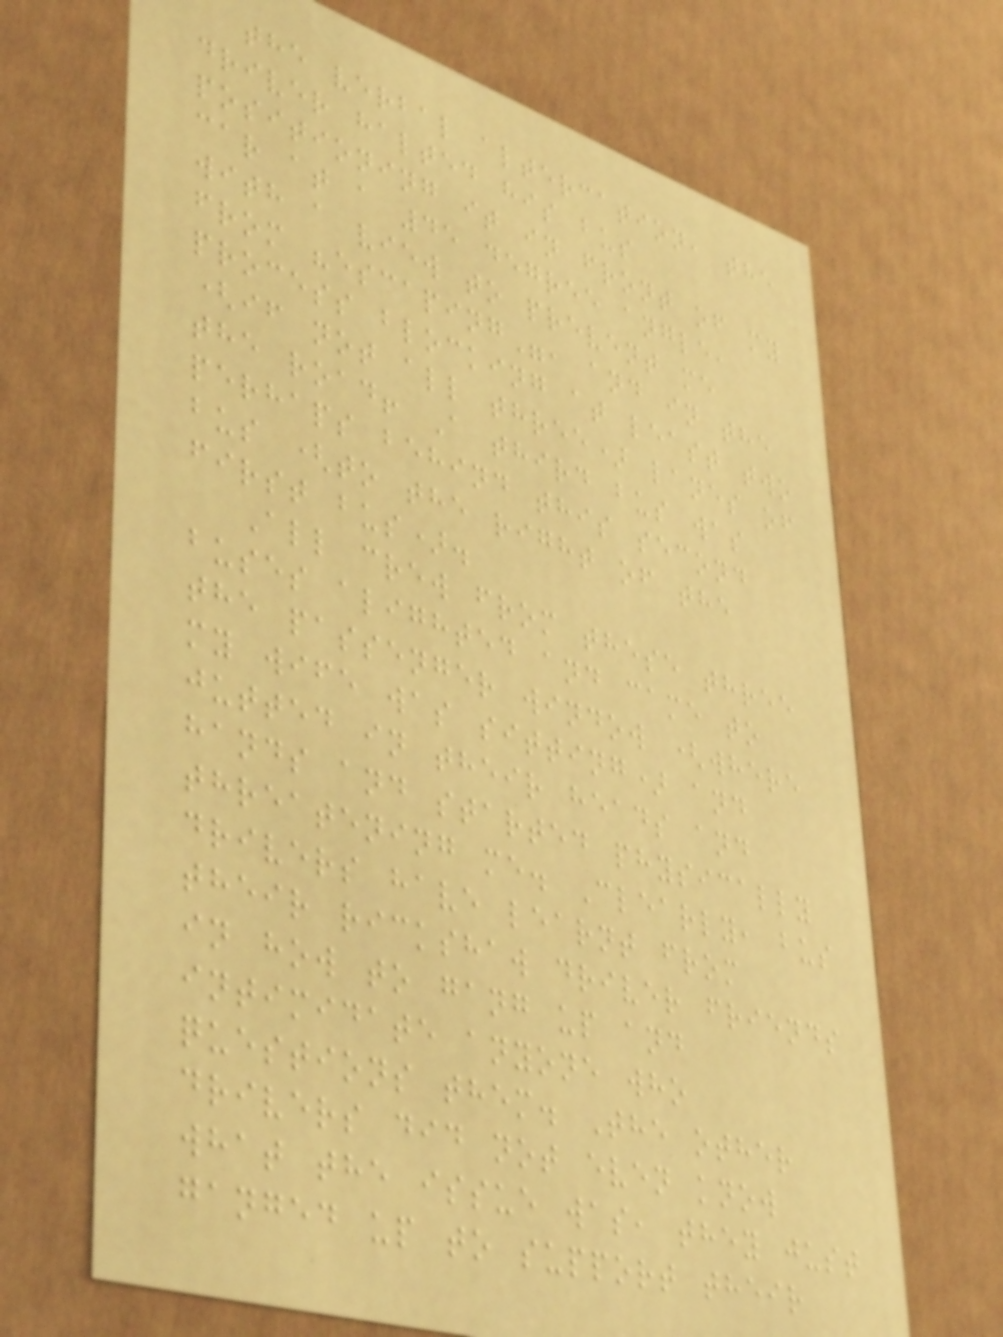the verbal altercation, the
driver halted his bus
positioning it in front of my
car at a 45 degree angle,
with a view to prevent me
from "escaping", and in the
process blocking at least two
(if not all three) lanes of
the road! A third bus was
perhaps behind this second
bus (to the right of the
first bus).
All crew from these three
buses alighted and came to
the passenger window (where
my wife was sitting) and
jutted in their heads and
hands and started physically
threatening me. Clearly, bus
drivers have learnt from
their rickshaw driver friends
in how to gang up and
intimidate anyone who
questions them. The other
drivers did not even know
what the issue was, they just
ganged up to support their
